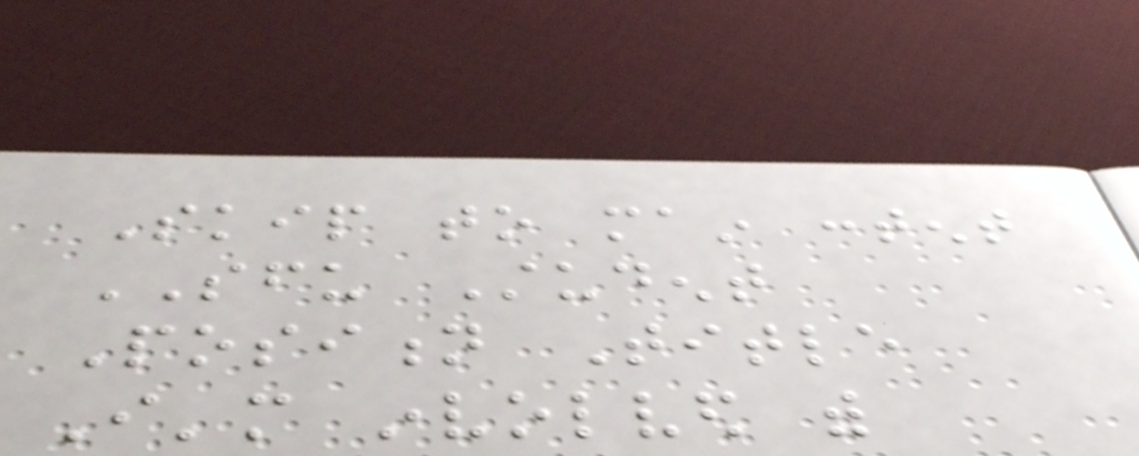Skip to main content
SFU Student
Position Title
I'm involved with
